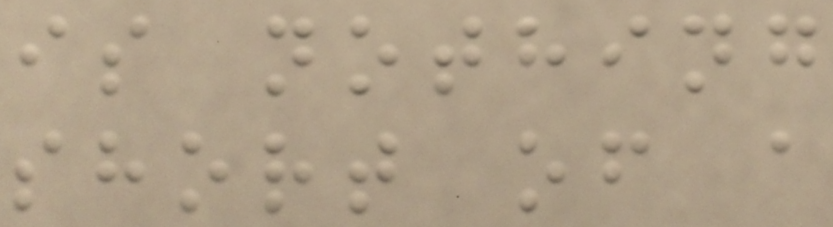is nothing
short of a
